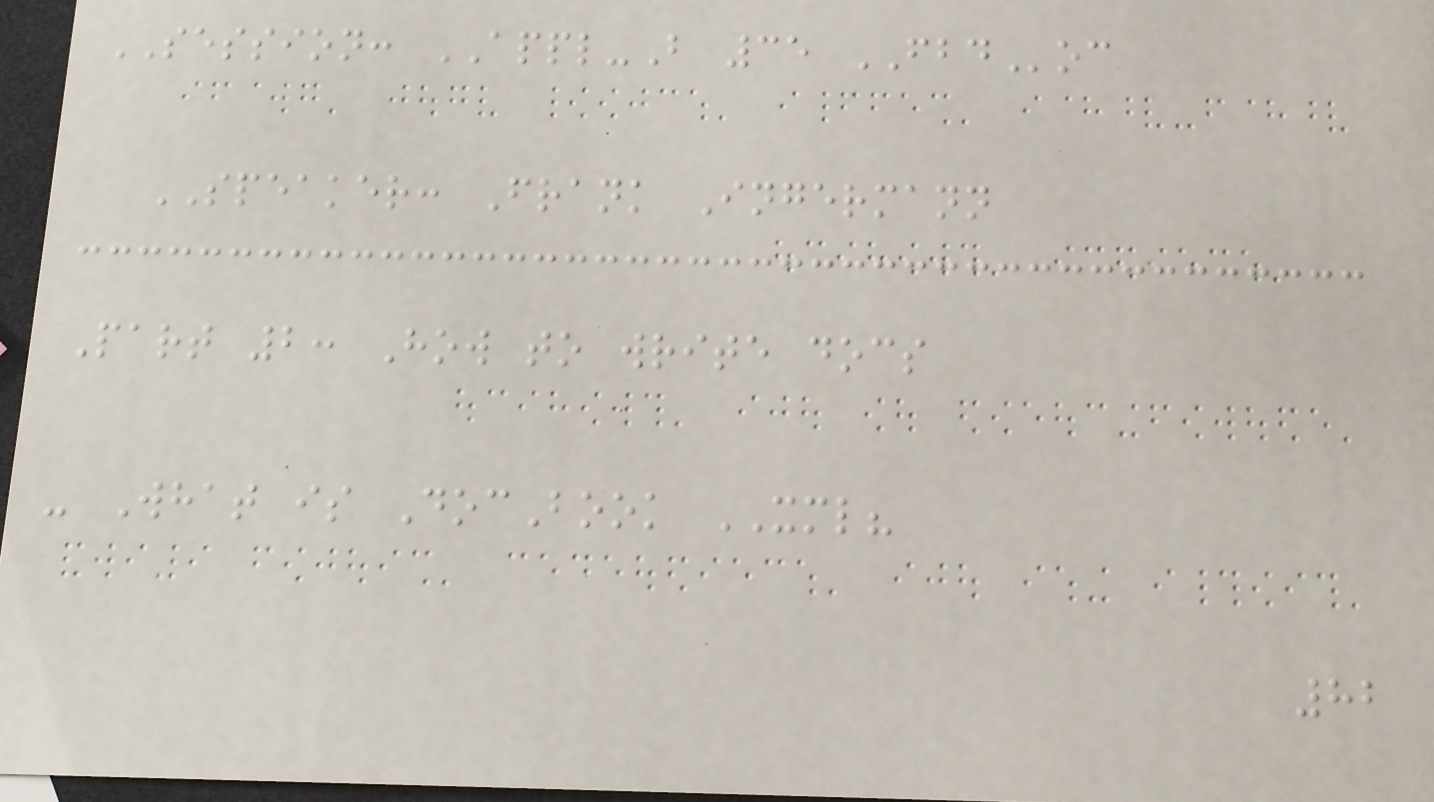SESSION: APPL-B 35 FBDoc
SPEAKER: Frank Ingermann
Part 2: How to write docs
- What is DocBook XML?
82
